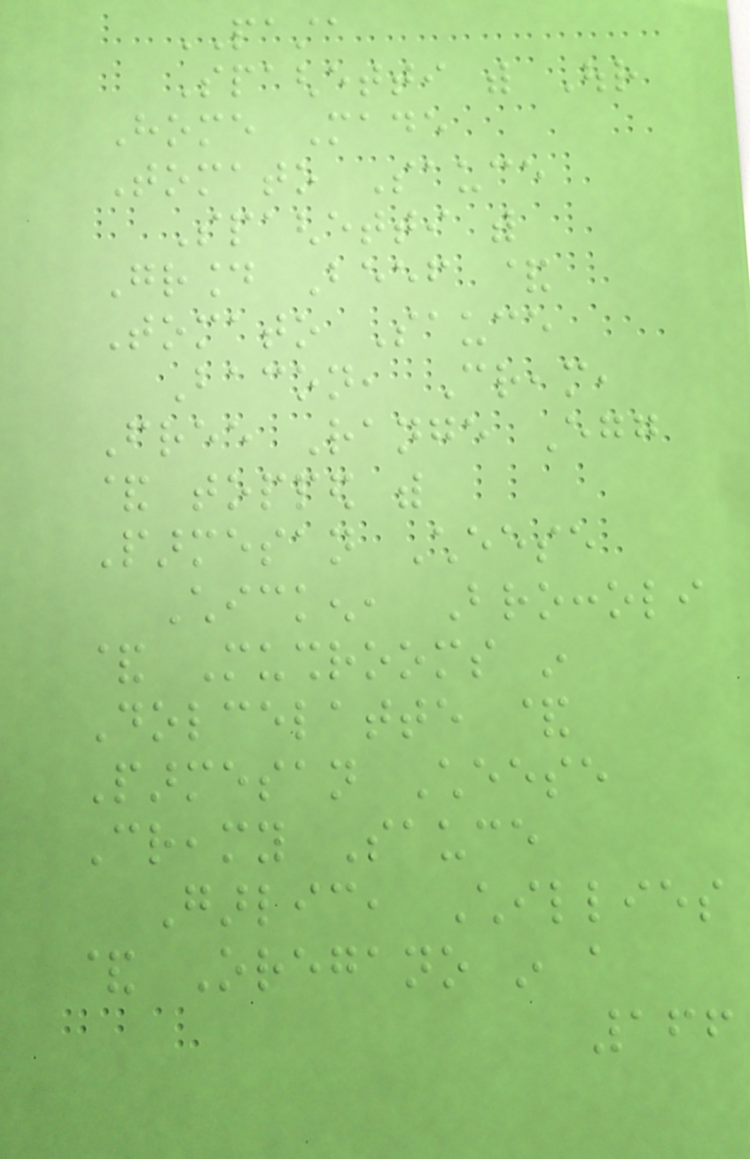PASTA
Spaghetti with Our
Home Made
Tomato Sauce
Spaghetti with
Ground Beef &
Tomato Sauce
Bacon, Cream,
Free Range Egg
& topped with
Parmesan Cheese
Chicken, Broccoli
& Mushrooms in
Dolcelatte &
Parmesan Cheese
Creamy Sauce
Garlic, Chillies
& Oregano in a
166
